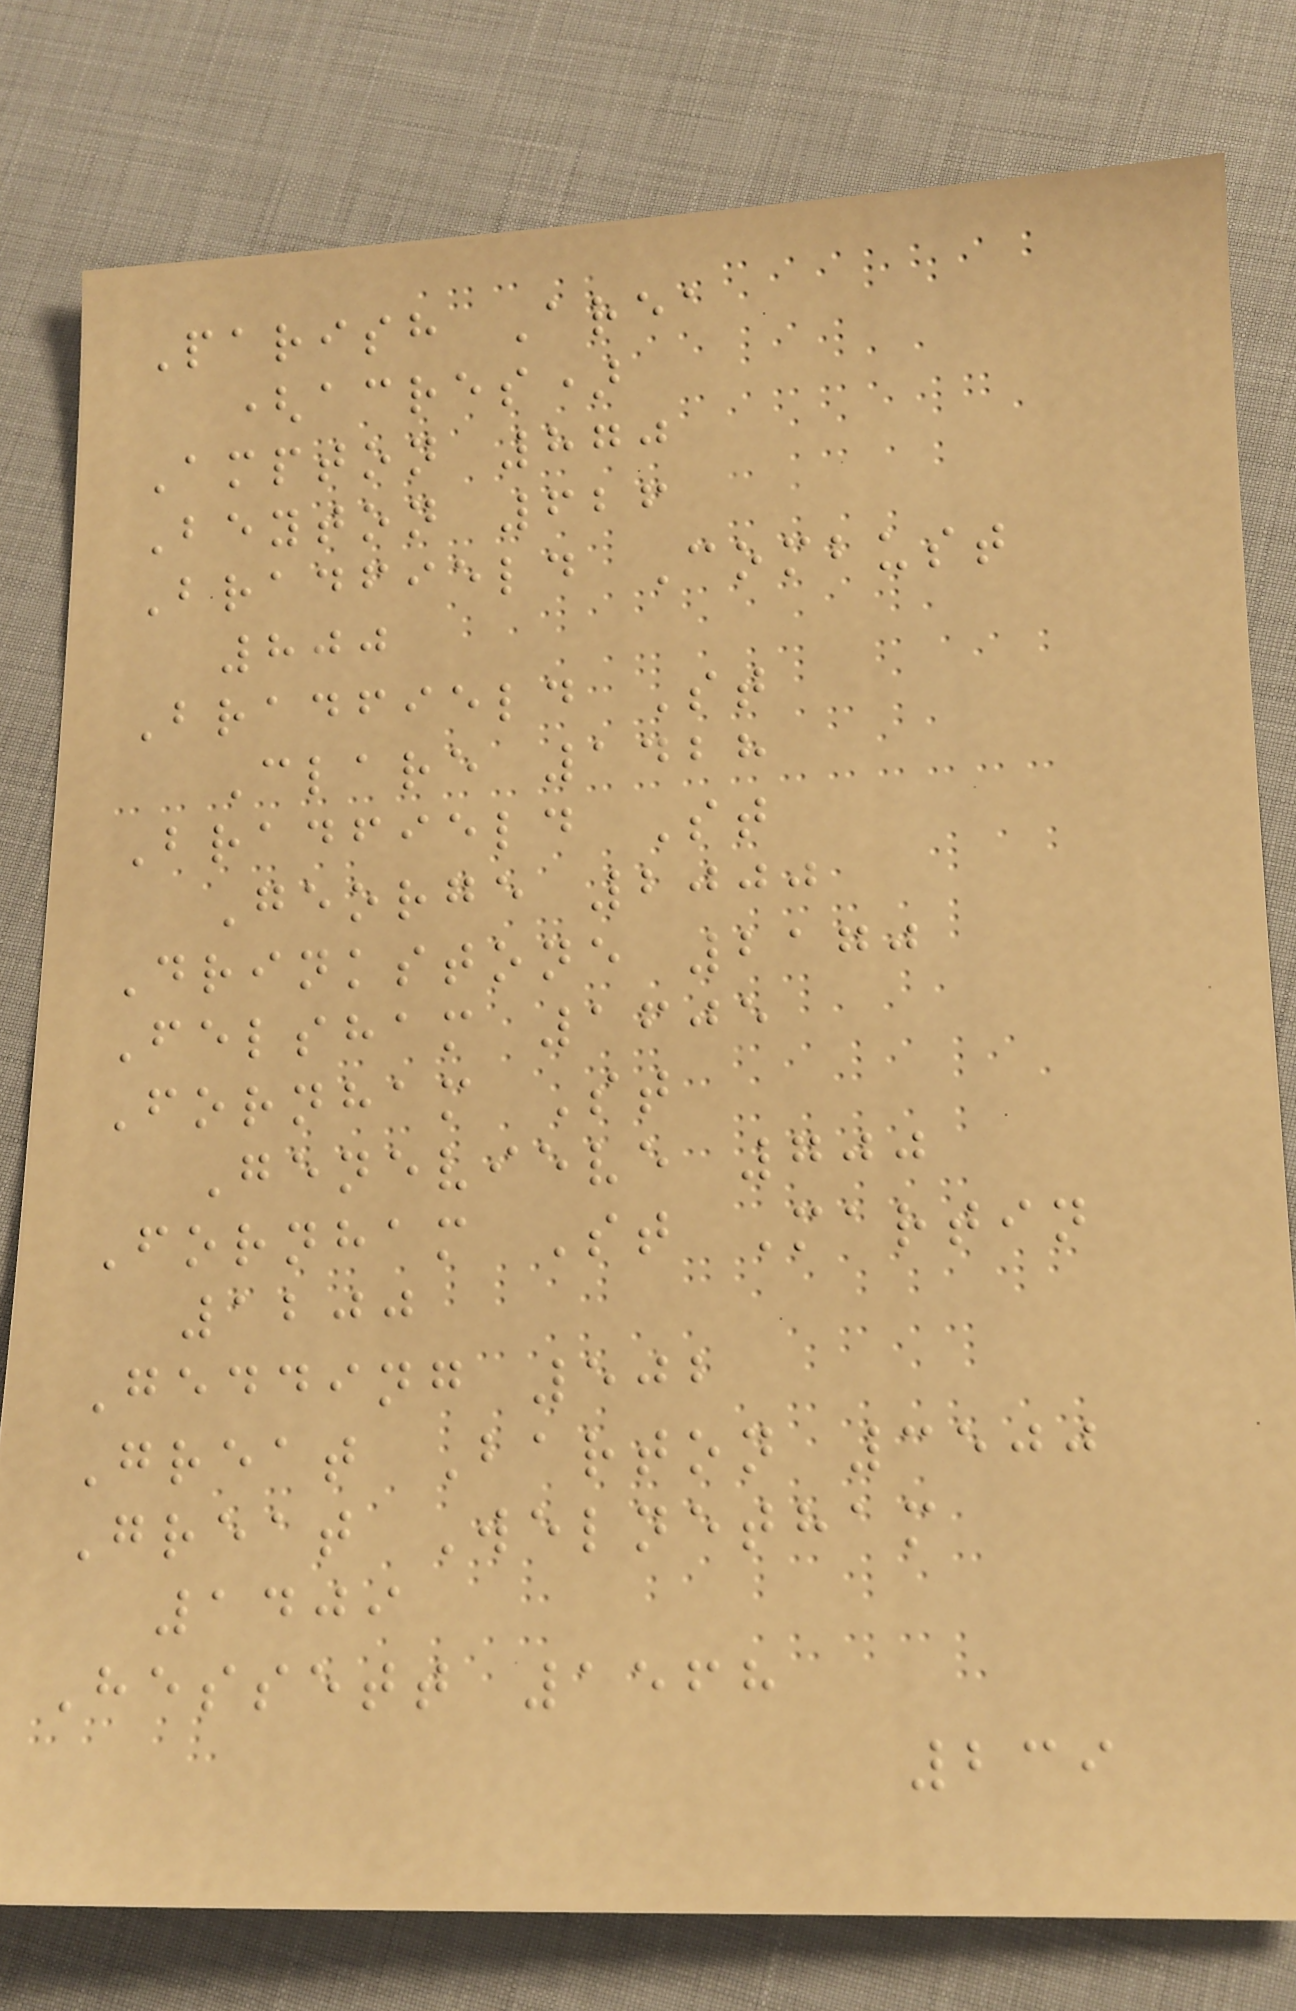Parish Area
(acres)
Ampton 870
Beyton 626
Bradfield Combust
800
Bradfield St
Clare 1428
Bradfield St
George 2000
Drinkstone 2170
Felsham 1605
Fornham St
Genevieve 700
Fornham St Martin
1200
Gedding 502
Great Barton 3500
Great Welnetham
1409
Hessett 1568
239
